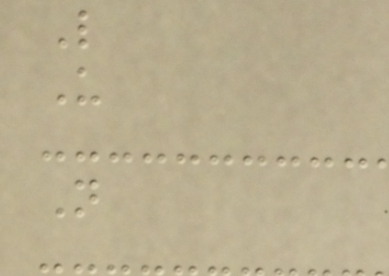L
U
N
